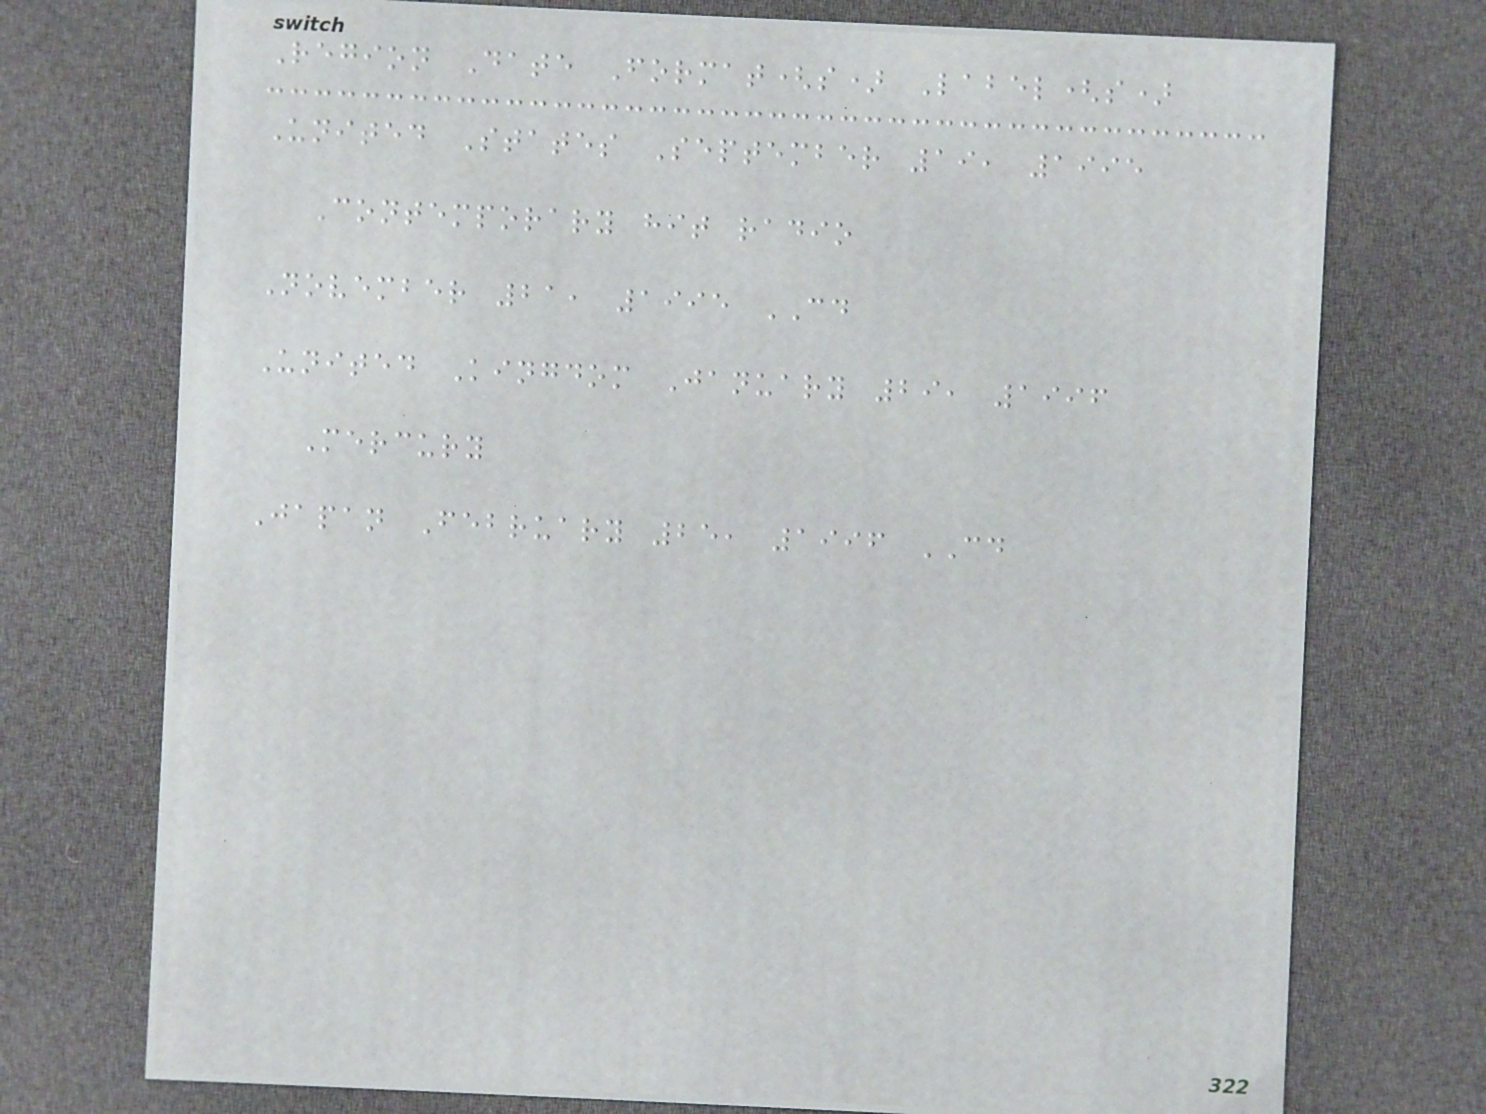Region Date Format(s) Label(s)
United States September 19, 1995
Contemporary hit radio
November 21, 1995 CD
United Kingdom January 29, 1996
Mercury
Japan February 25, 1996 CD
